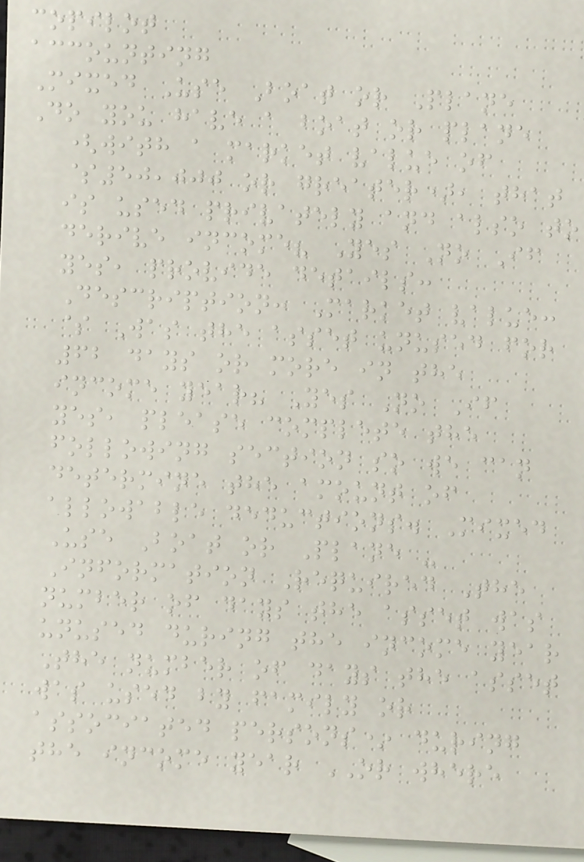copilot
accounting
Mixed Use Boat or Plane
Do you have a boat or plane
(with a market value of
$50,000 or greater), that
is used privately and also to
derive income? Yes No If
yes, provide details:
Description: Market value:
$ Was the asset unused for
62 days or more in the
income year? Yes No If
yes, please complete the
following section so we can
determine the amount of
allowable deductions. Mixed
Use Boat or Plane -
Information Required The
number of days the asset was
unused during the income year
The number of days the asset
was used by family or
associated persons* during
the income year OR where
